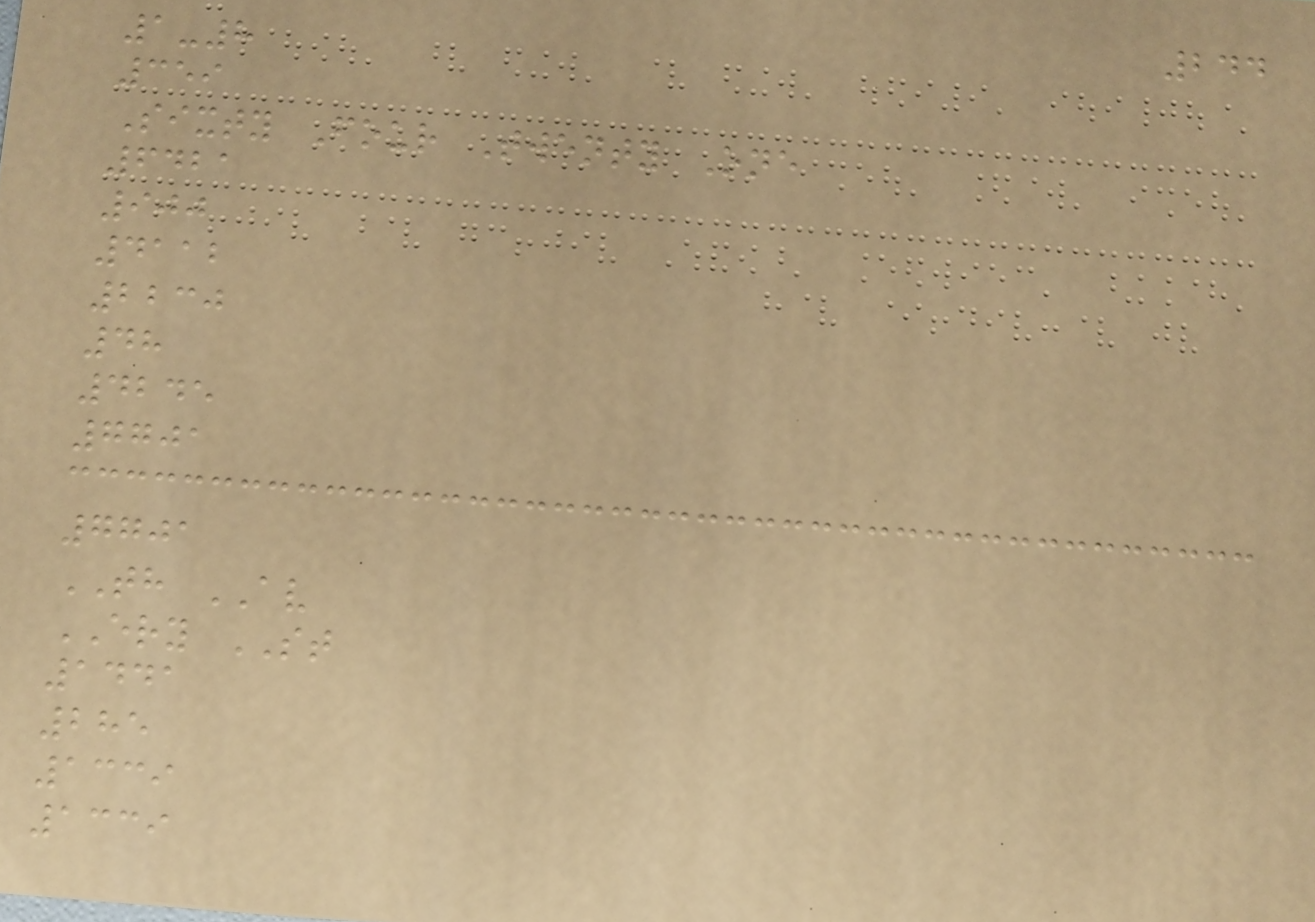244
1-8
359
Sixty Four Twenty One
6421
900
4112
2230
48
4245
7701
7701
TH AV
ERY ST
1441
285
1339
1339
